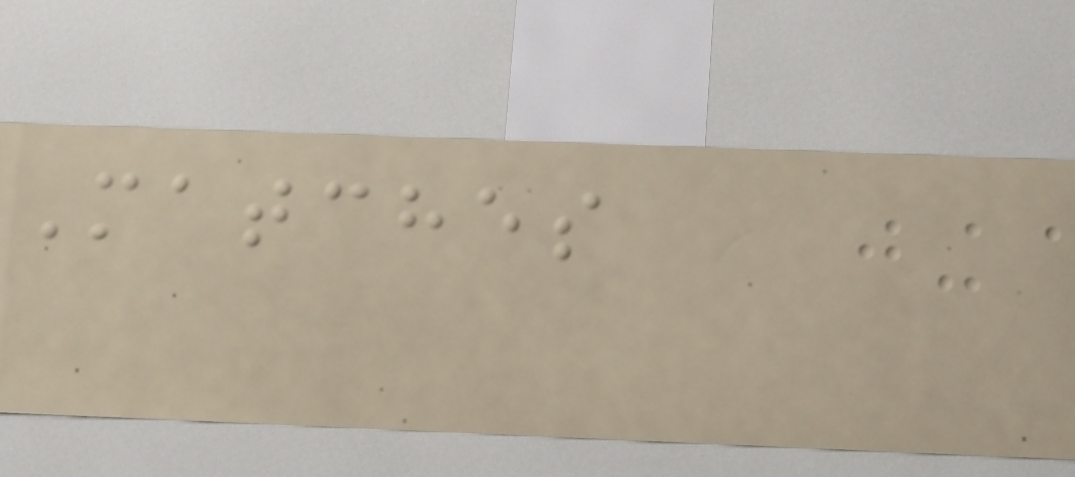Matches
